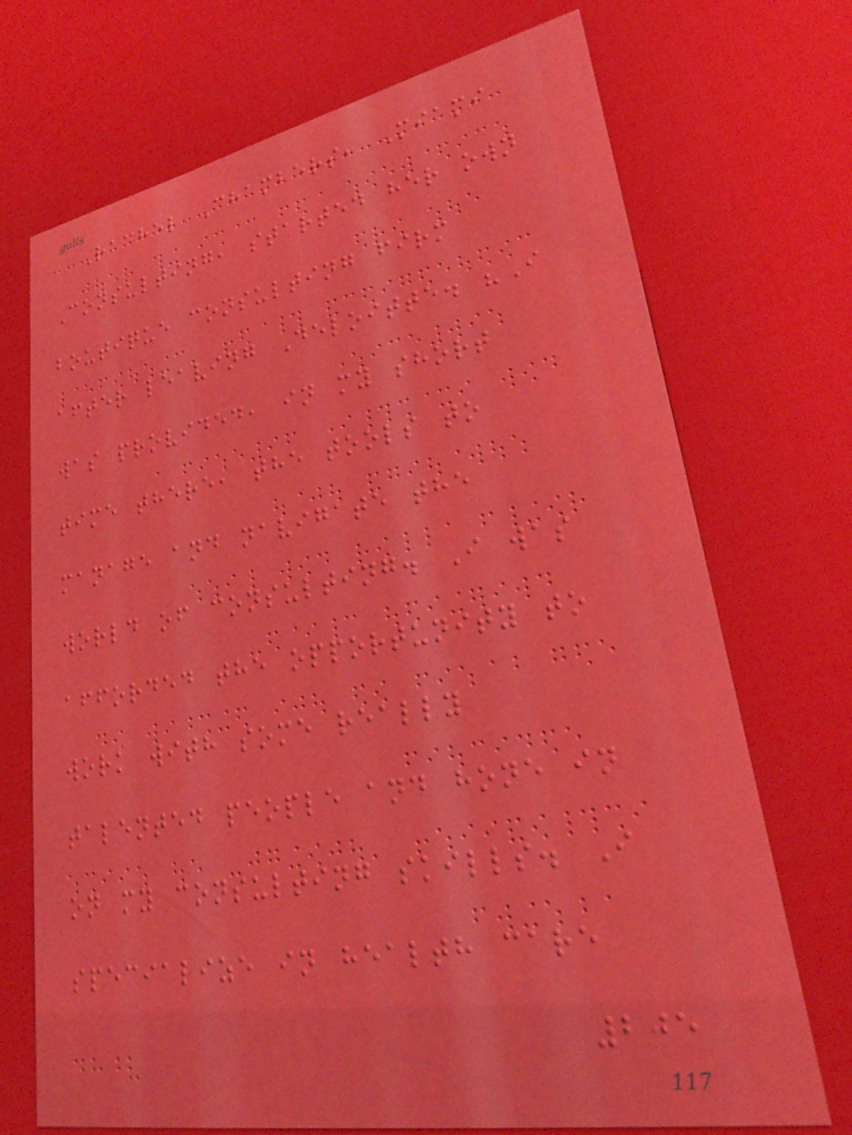Rachel Chambers, Miami
Consulting, started her own
boutique consulting firm
after leaving Deloitte. "I
was provided, in my short
time there, the tools to
manage and navigate the
world of consulting. I was
afforded the opportunity to
work with some really
talented people and hone in
on my consulting skills. I
specialize in health care
205
